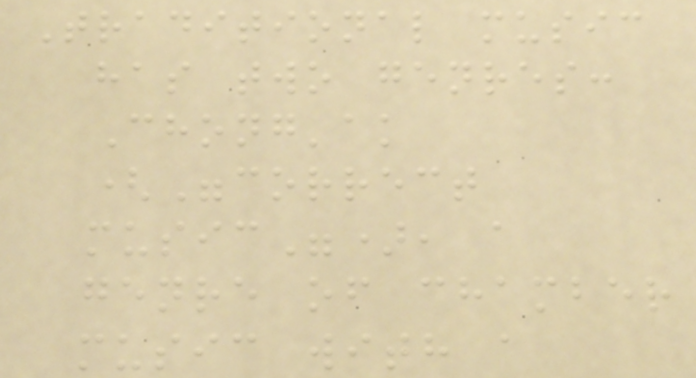Traditional music
has two genres:
Chong'ak
("correct
music"), a
genre of chamber
music with a
